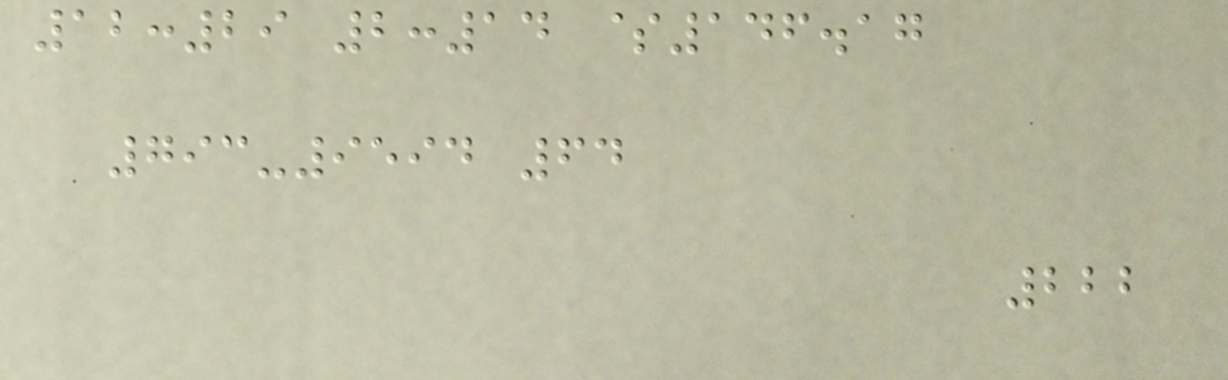12:29 2:14 $146.17
793-9594 64
222
